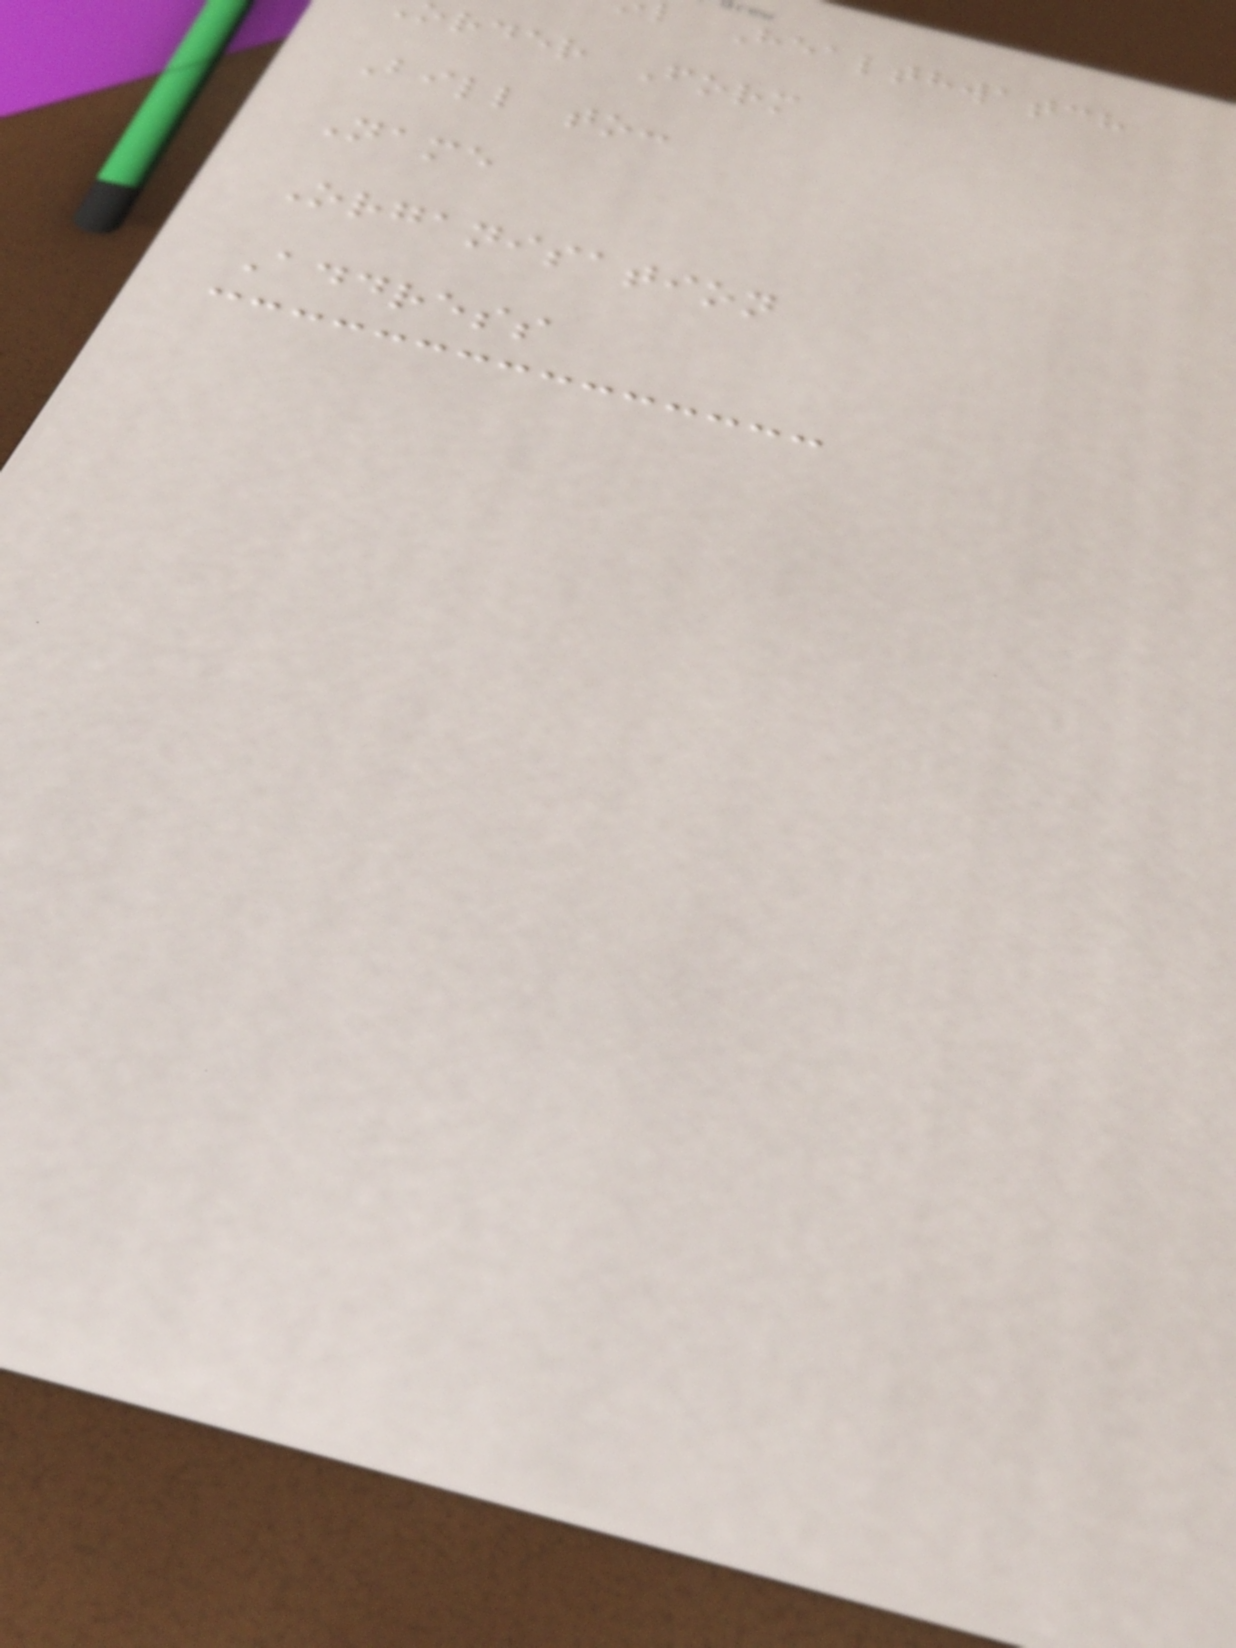Healthwatch
rder Form
Bill to:
Name
Organisation
Address
